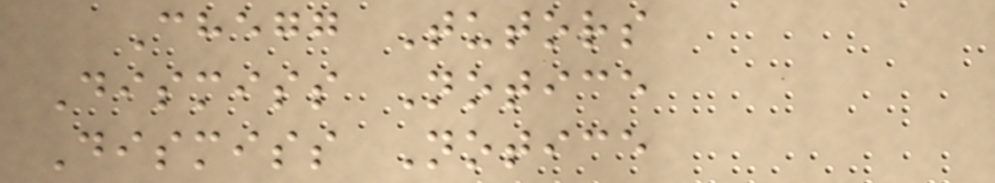Chegg Tutors
Dismiss Notice
Dismiss Notice
